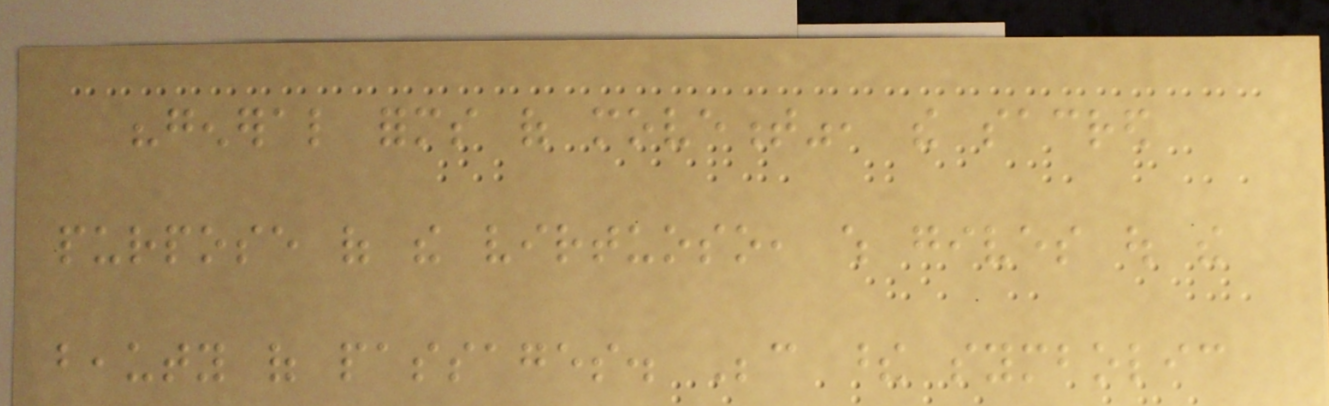"general forms of movement", the sacred
purpose of the virtuoso, which gives out the
beauty of passages. Because these symbolic
